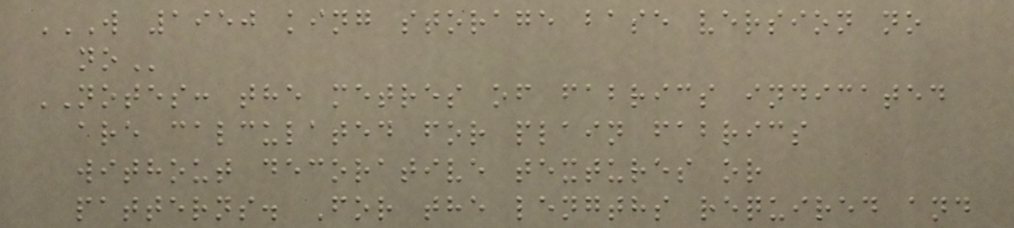W 1950 KING STORAGE BASE VERSION NO
NO
NOTES: the metres of fabrics indicated
are calculated for plain fabrics
without decorative textures or
patterns. For the lengths required and
